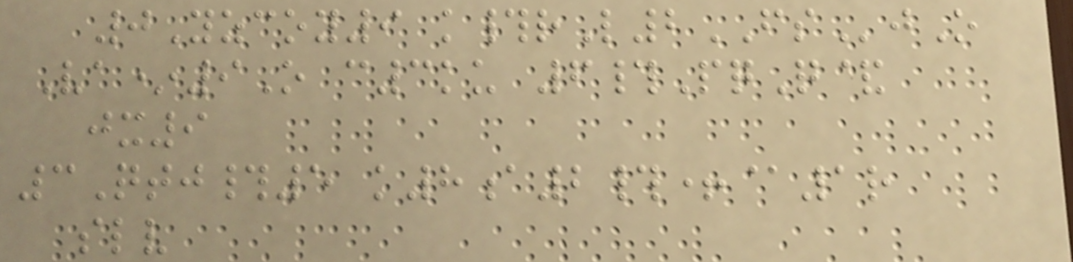0Yzcoy9 k#rL2FSjO
Va*9O c3ku 6#PqQ&
jx9
3Qtj#5 k8a2#+@1r
slv
